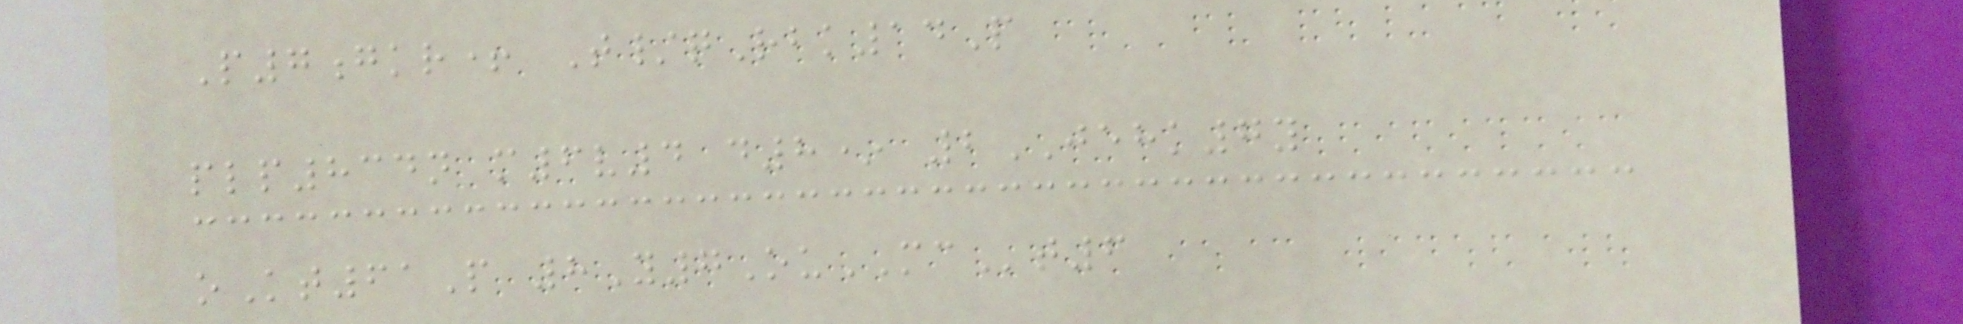P7gkr+ T/qRbk14P
plp834n m6v4 d8* 2JEHK7y
oKt61P 8Y7OuMCt6
